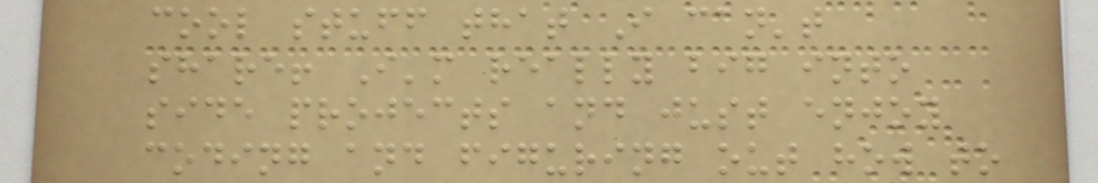cool stuff that I can't
share! I'm really big into
side projects and just enjoy
coding and figuring out how to
